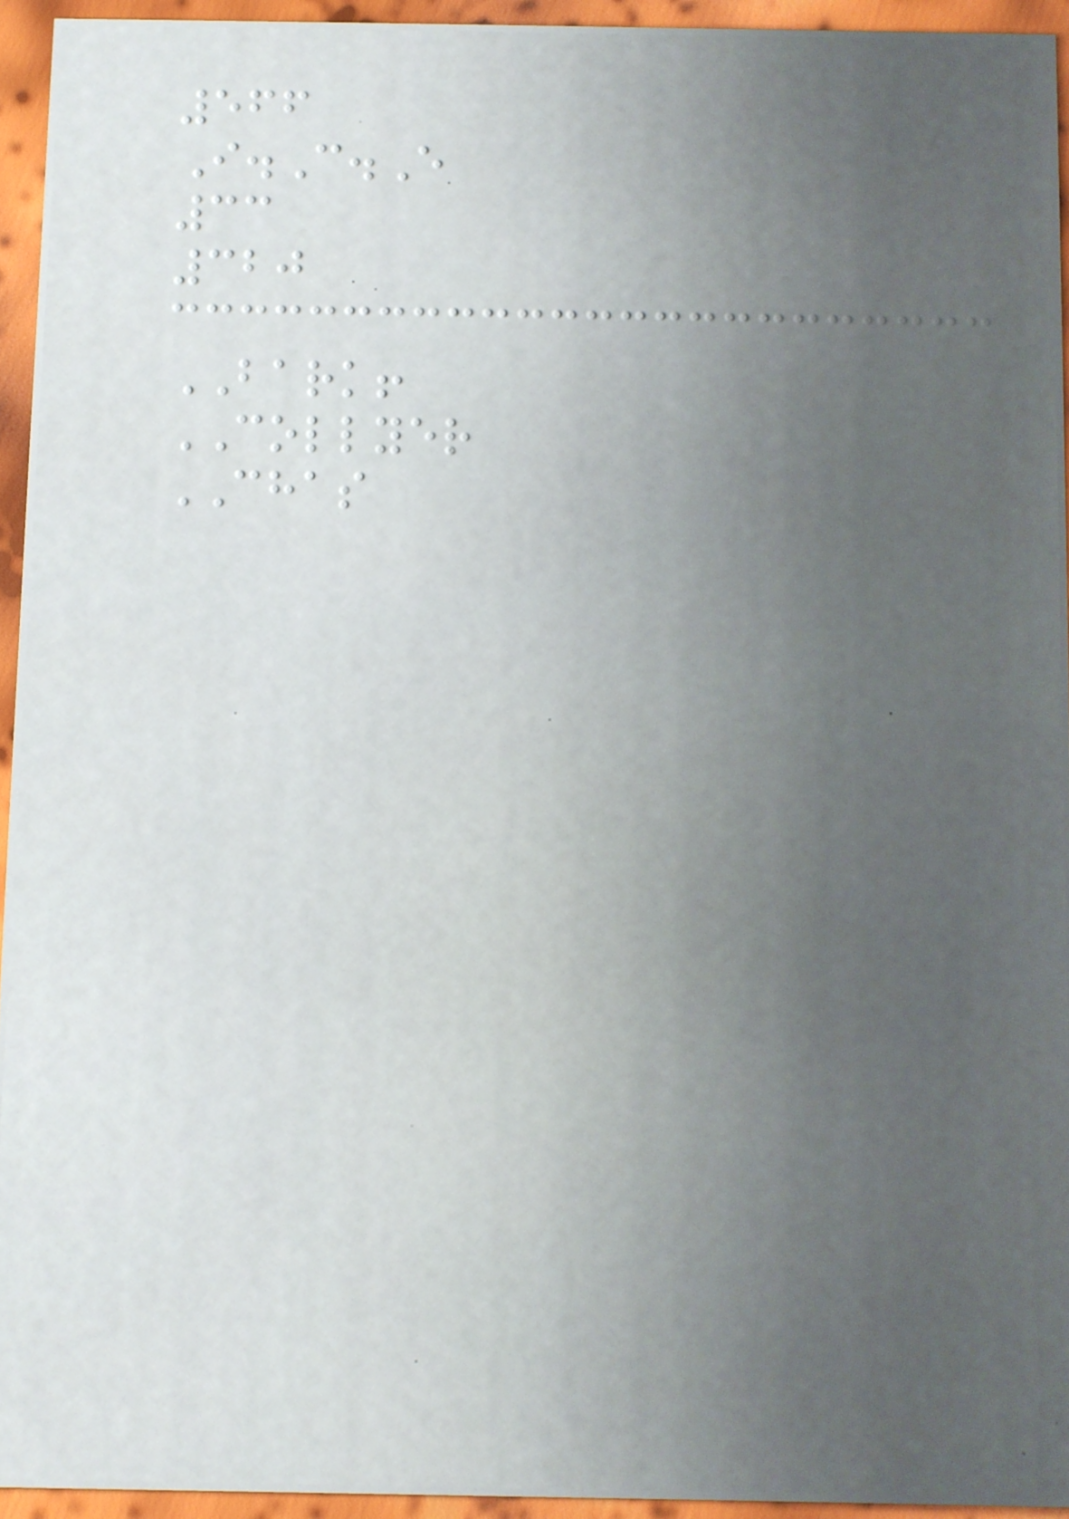566
I.C.E
33
320
BARK!
COLLYER
CHAS
